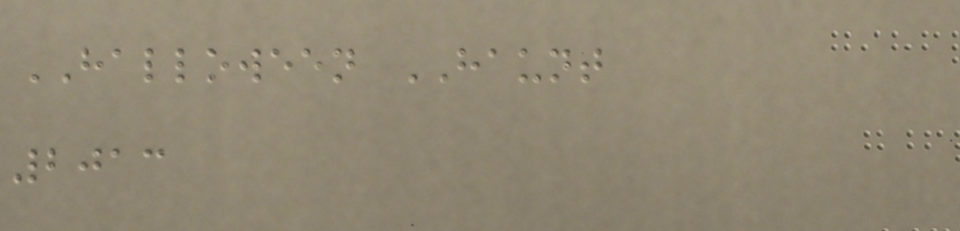HALLOWEEN HAUNT
2013
